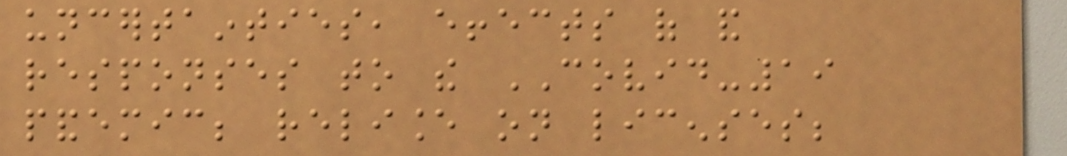uncertainties, effects of and
responses to the COVID-19
pandemic; reliance on licenses;
